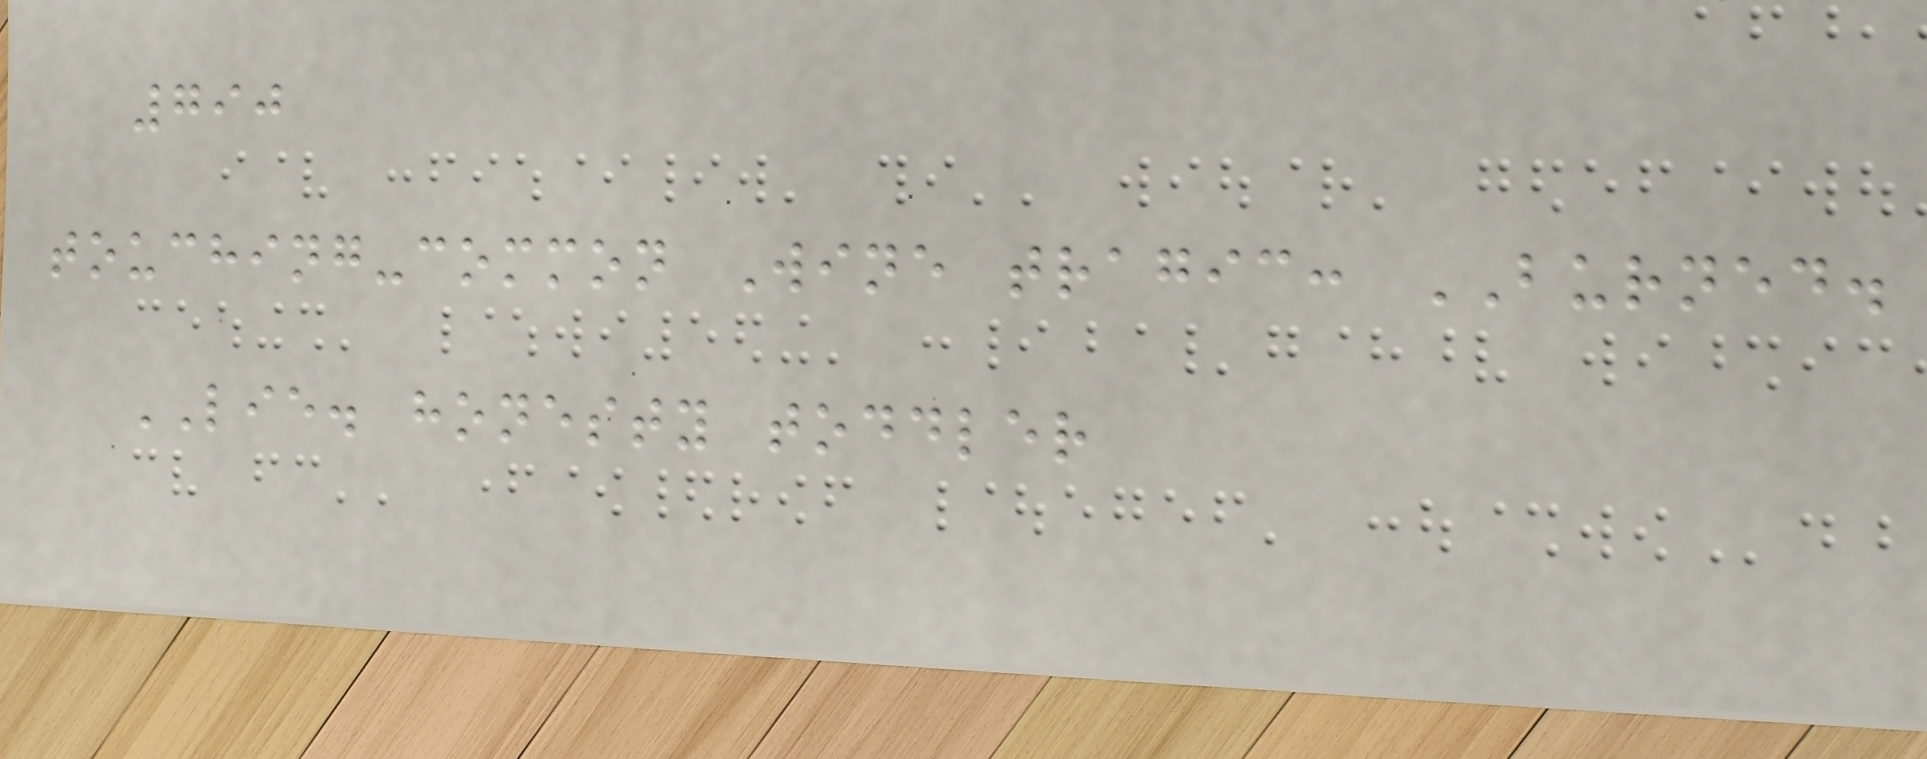790
touching-common Wine tragic: BURNED.
LIE. honesty toddler
